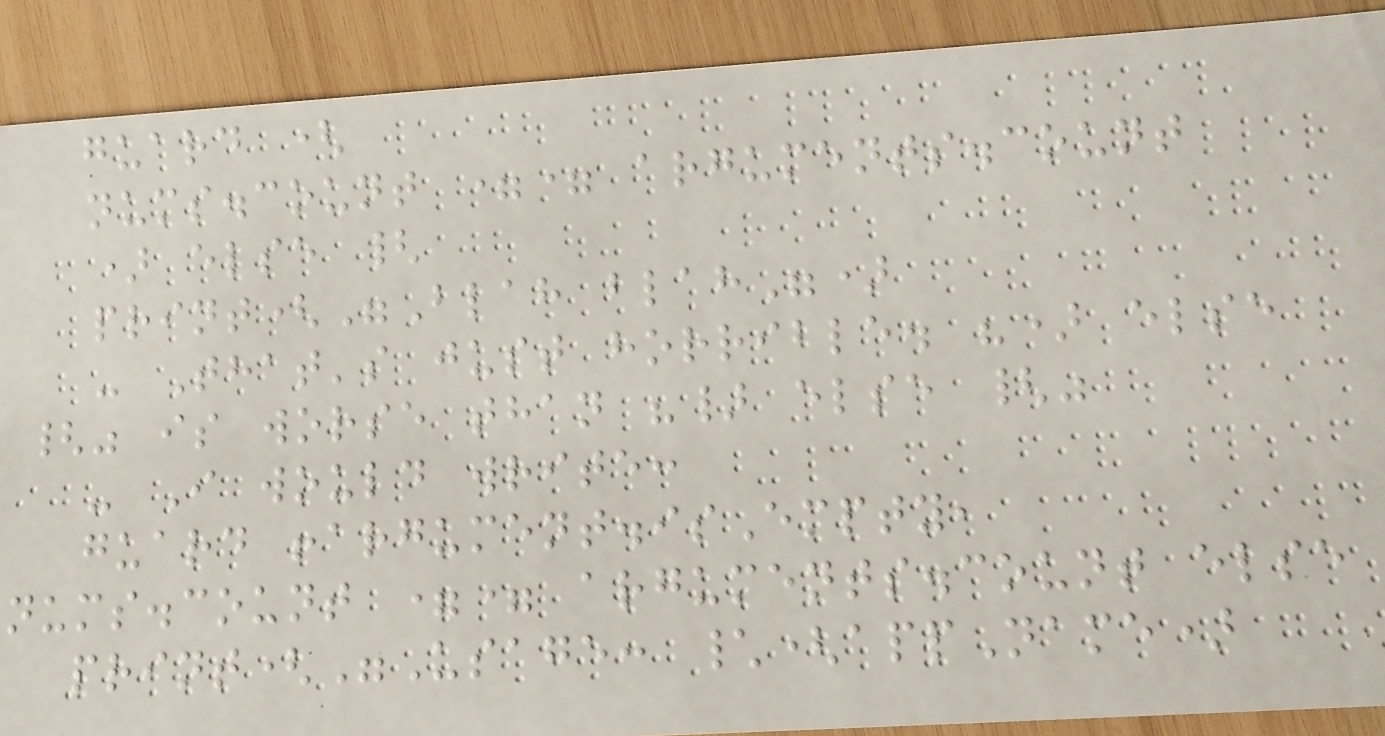guard (
nums.count == arguments.count
) else {
print("Blah blah")
- That's just horrible. ") else
{" is worse than "} else {"
- I would write:
guard !argument.isEmpty,
nums.count == arguments.count else
print("Usage: \(appName)
